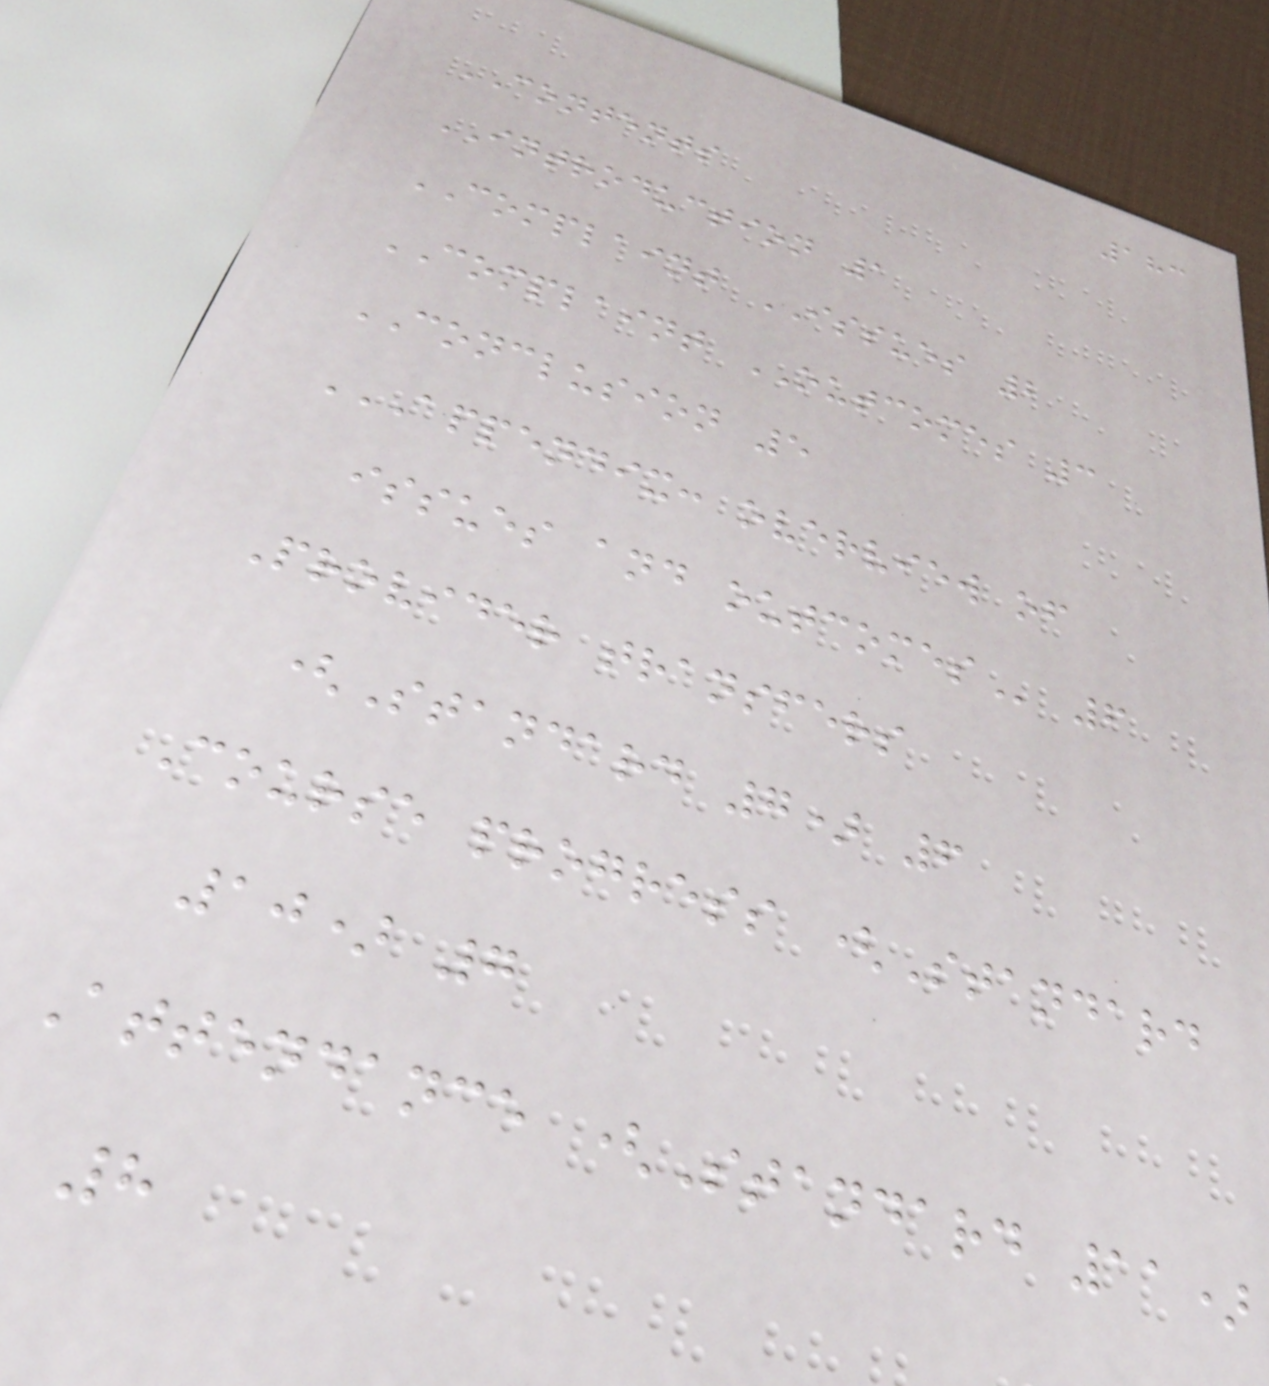183
CONTENTS
INTRODUCTION 1
COMPLAINT ISSUES 2
COMPLAINT OUTCOMES 3
CONCLUSION 5
APPENDIX: OVERVIEW OF
ISSUES AND OUTCOMES 6
Provider transfers
(Standard 7) 6
Course progress (Standard
10) 7
Attendance (Standard 11)
8
